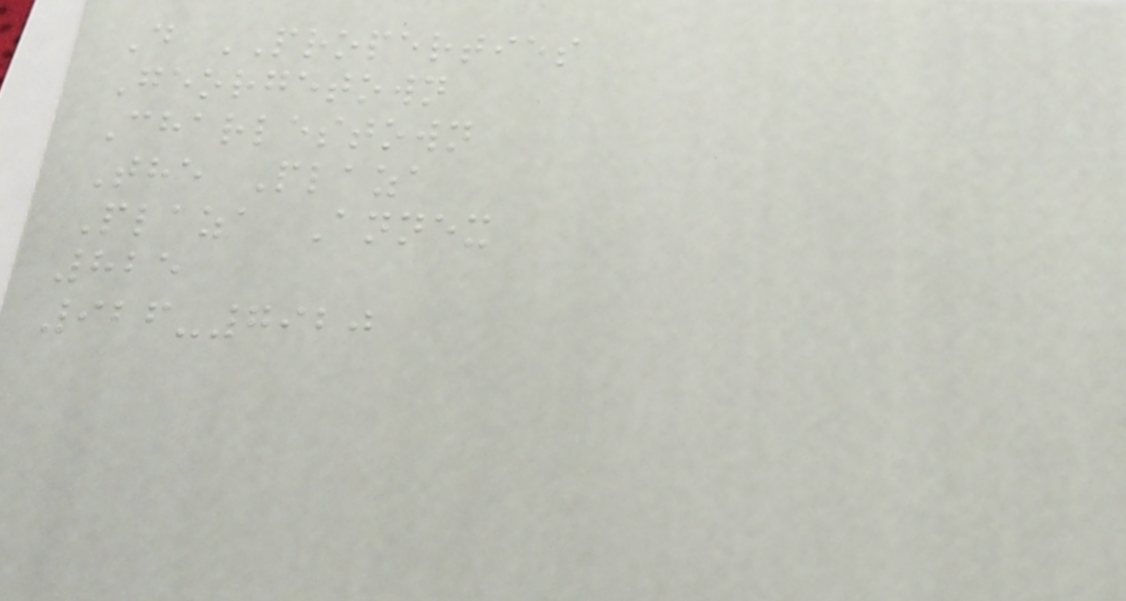D PROPERTIES
Georgetown
Charlestown
The Plaza
Plaza Annex
825
926-7920
